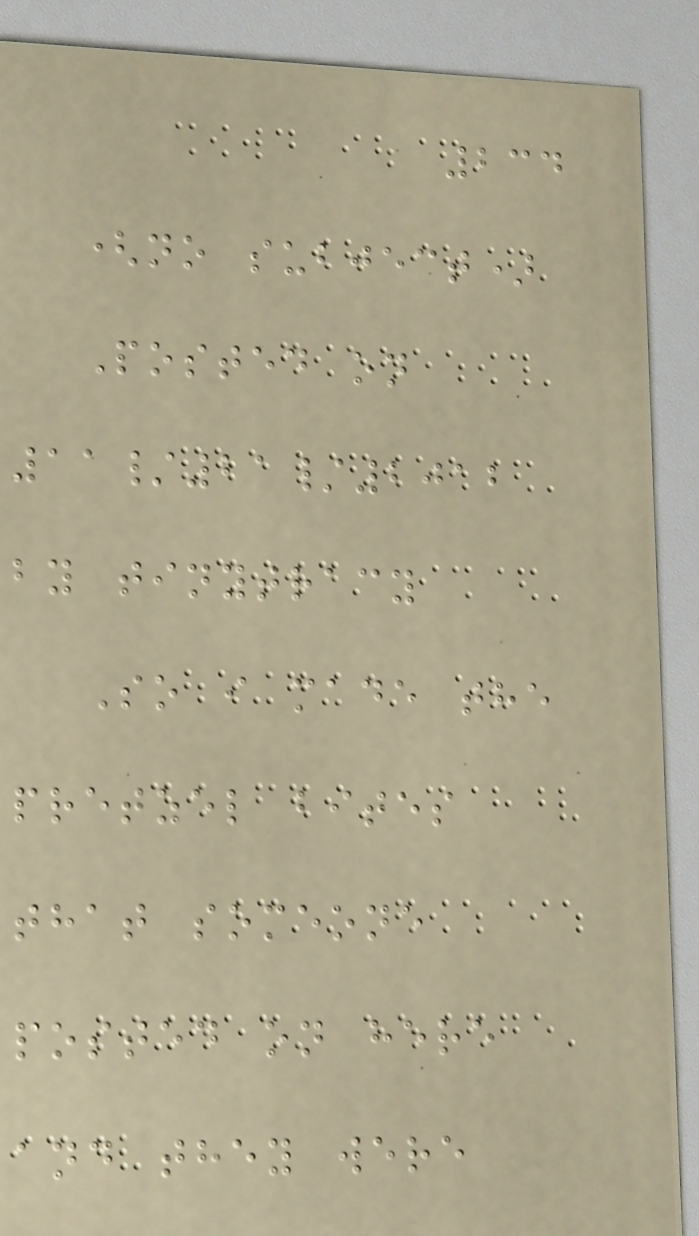234
(no subject)
Posted on
11/21/2012
by tinytracy
So i made the
pretzel bites
that someone
posted on here
and they were
